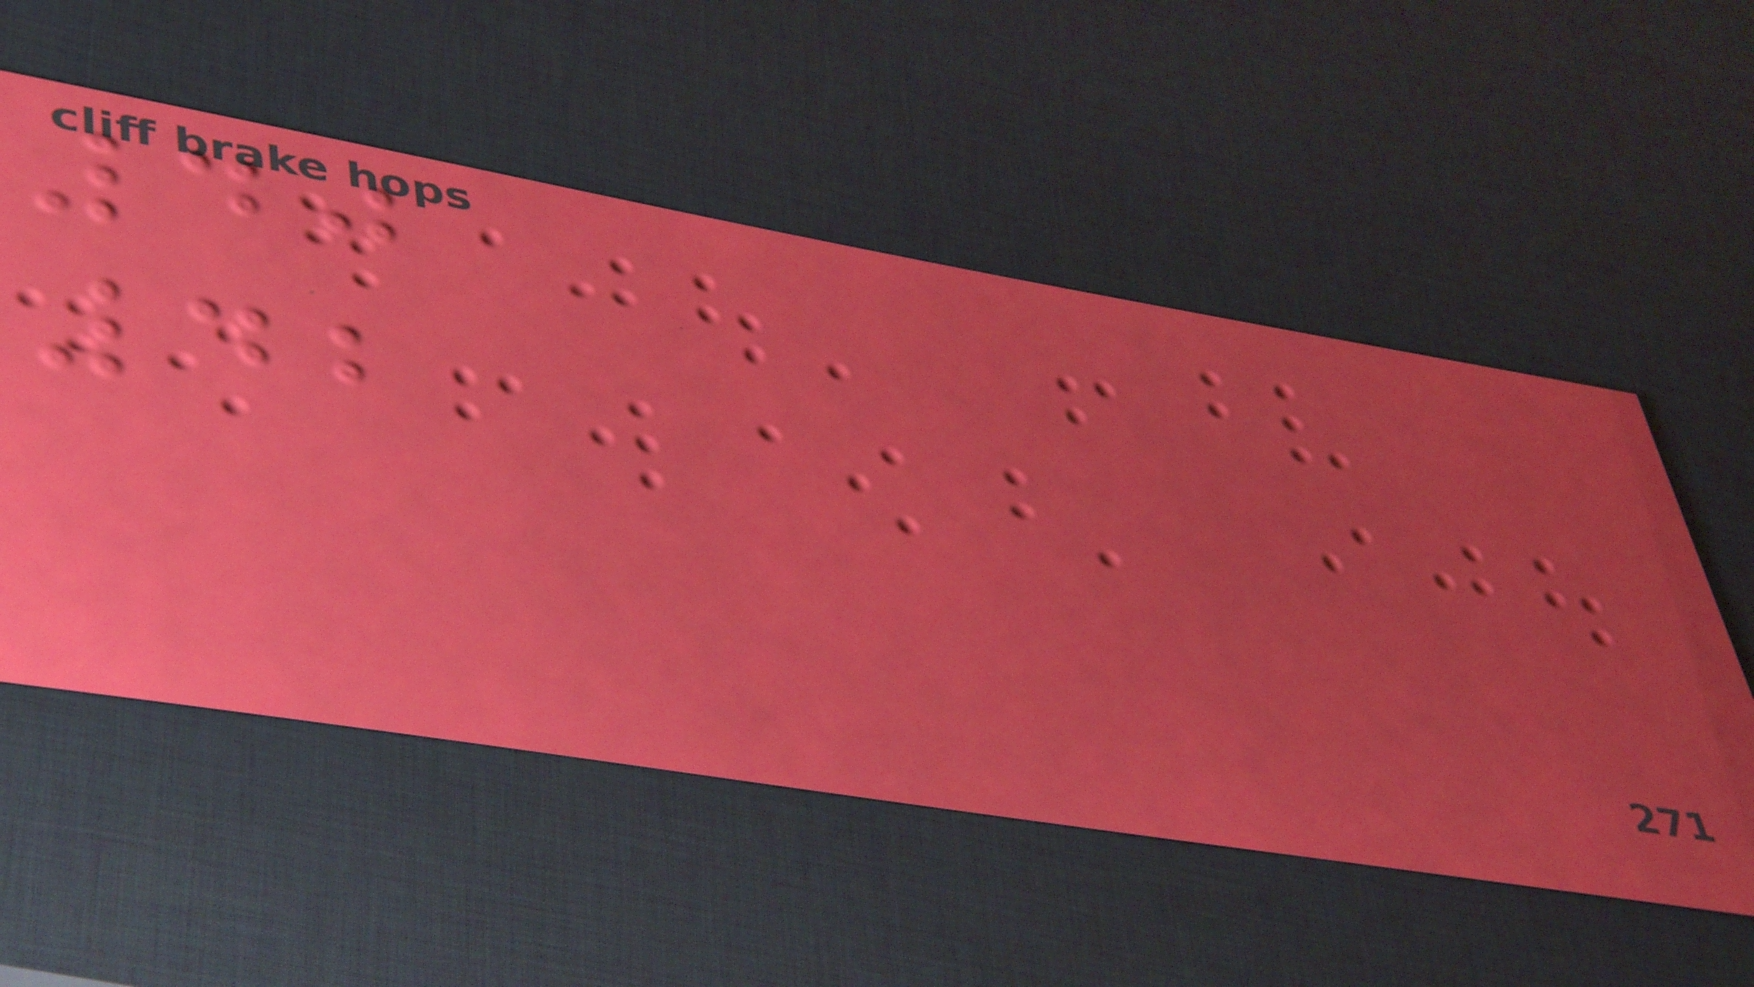40
42
